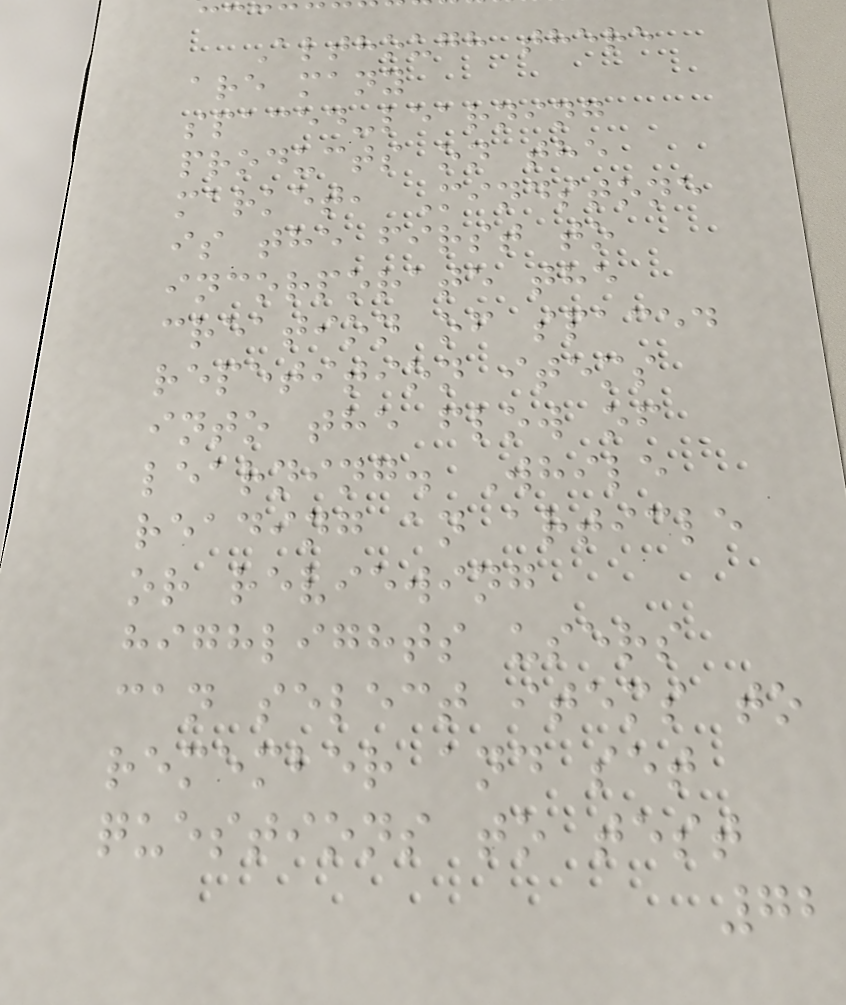Although there
are many
spaced-learning
products on the
market, Mindstone
is the first to
incorporate the
creation of spaced
repetition items
into the flow of
learning. While
reading an article
or reviewing
highlights users
can select items to
remember and set
questions to test
72
